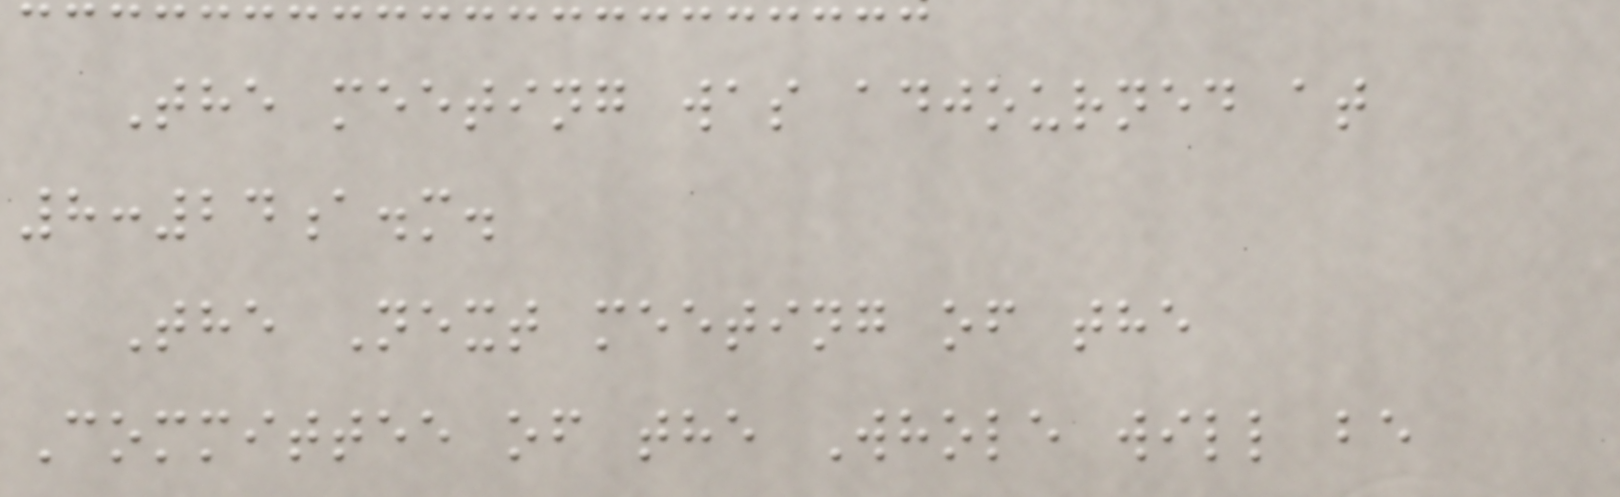The meeting was adjourned at
8:24a.m.
The Next meeting of the
Committee of the Whole will be
